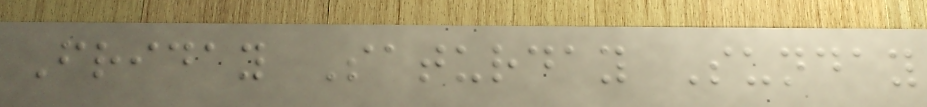Friday Saturday Sunday
